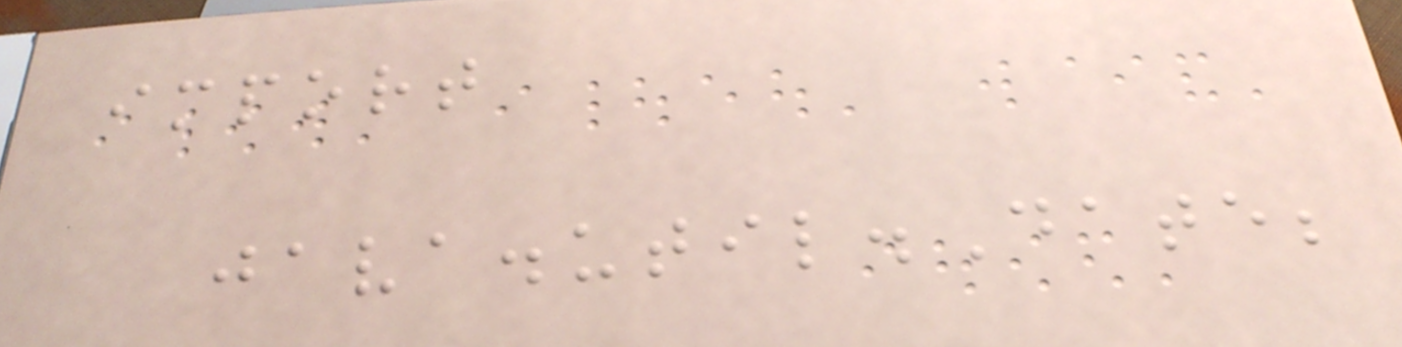import
java.util.Date;
